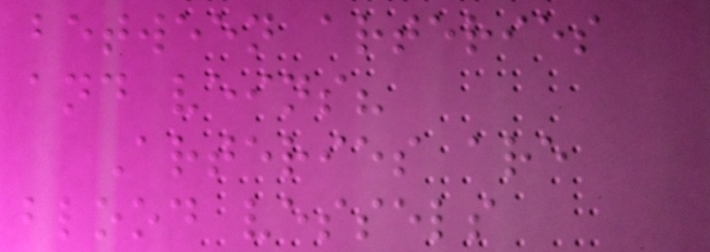between arteries
and veins?
Arteries are
blood vessels
